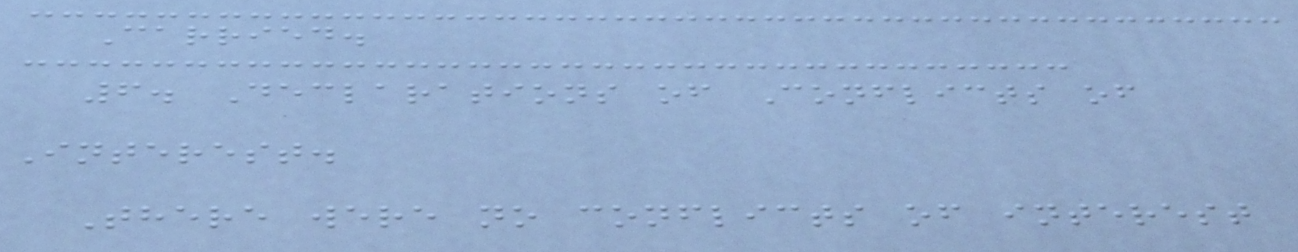Carried.
6. Declarations of Conflicts of
Interest.
There were no conflicts of interest
